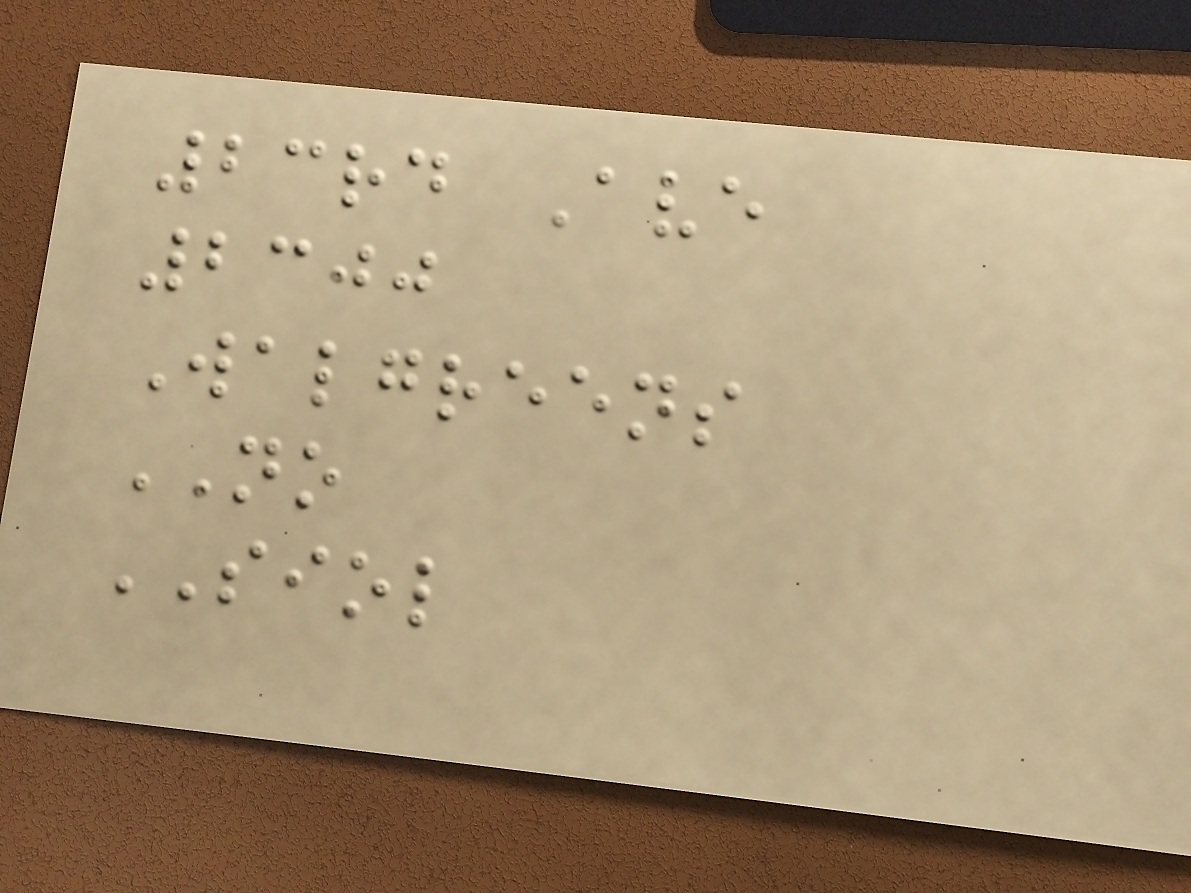23rd Ave
2300
Walgreens
NO
SIOL
